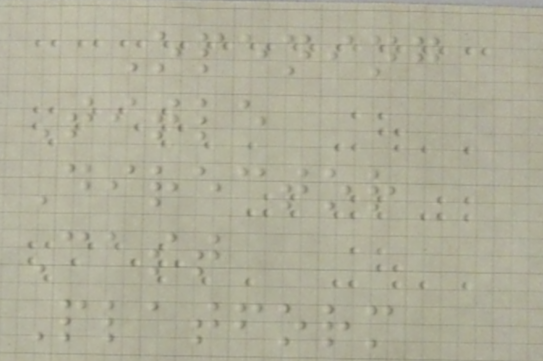Opening
Title
Director
Cast
Platform
